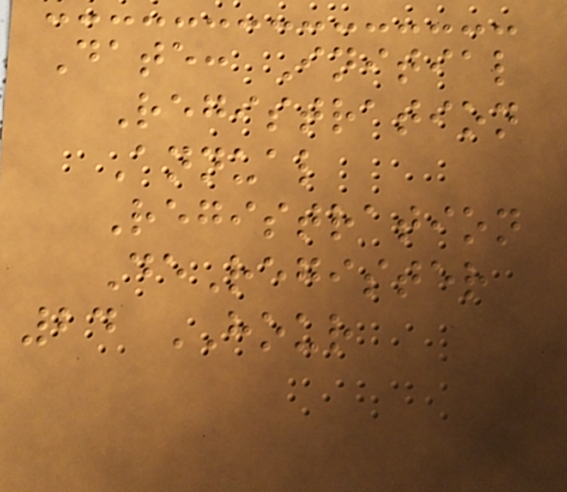Date: Initial
Registration
Annual
Registration
DeRegister
24 HOUR
